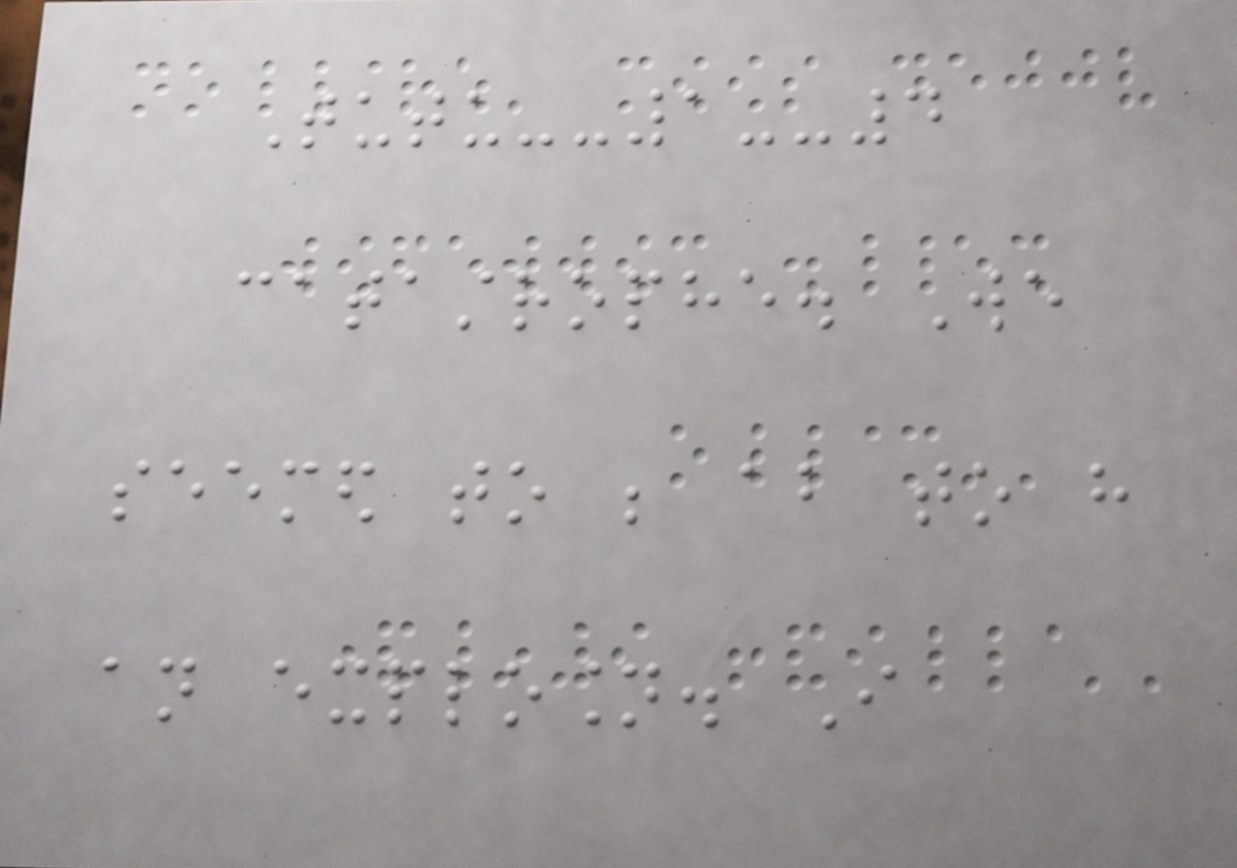Tutu--1--4
catastrophe. We
seemed to be about to have
an explosion. I
